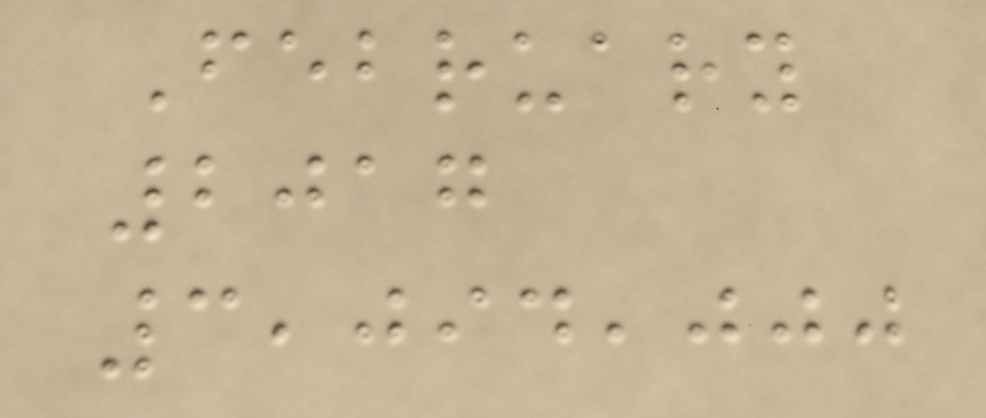February
2017
3,094,000
